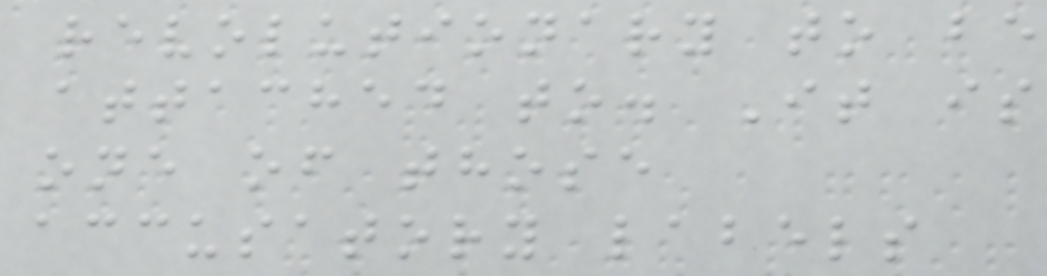revolutionary to be
attached to. It is
one of those
accusatory labels
